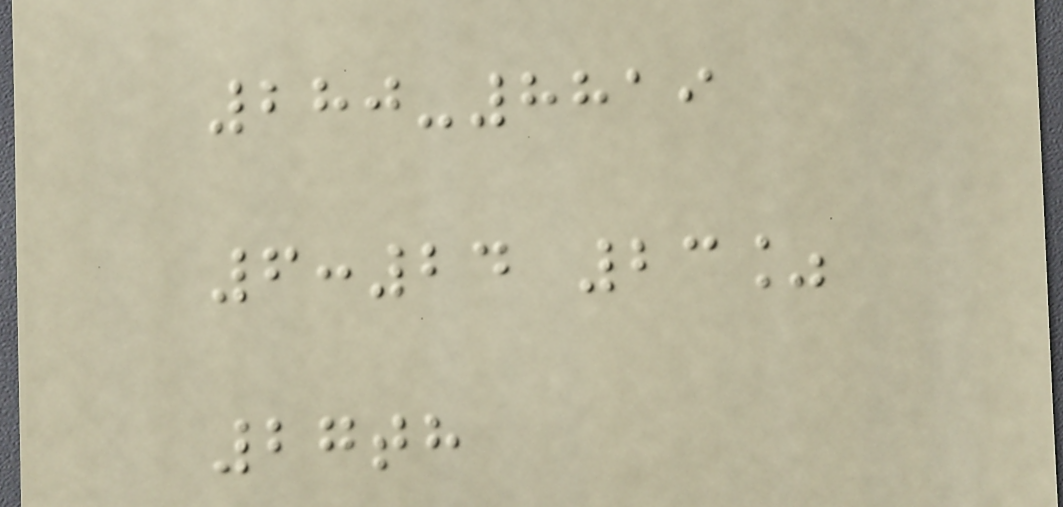280-8819
6:24 23%
27th
